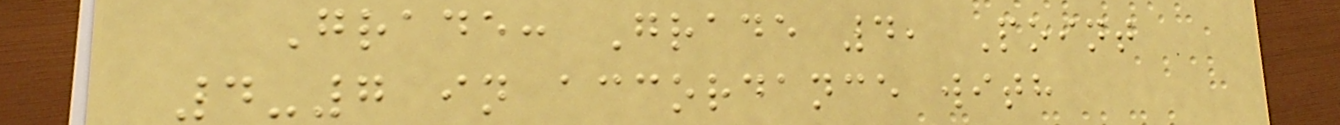Grade: Grade 4, Point
4-7 in accordance with
